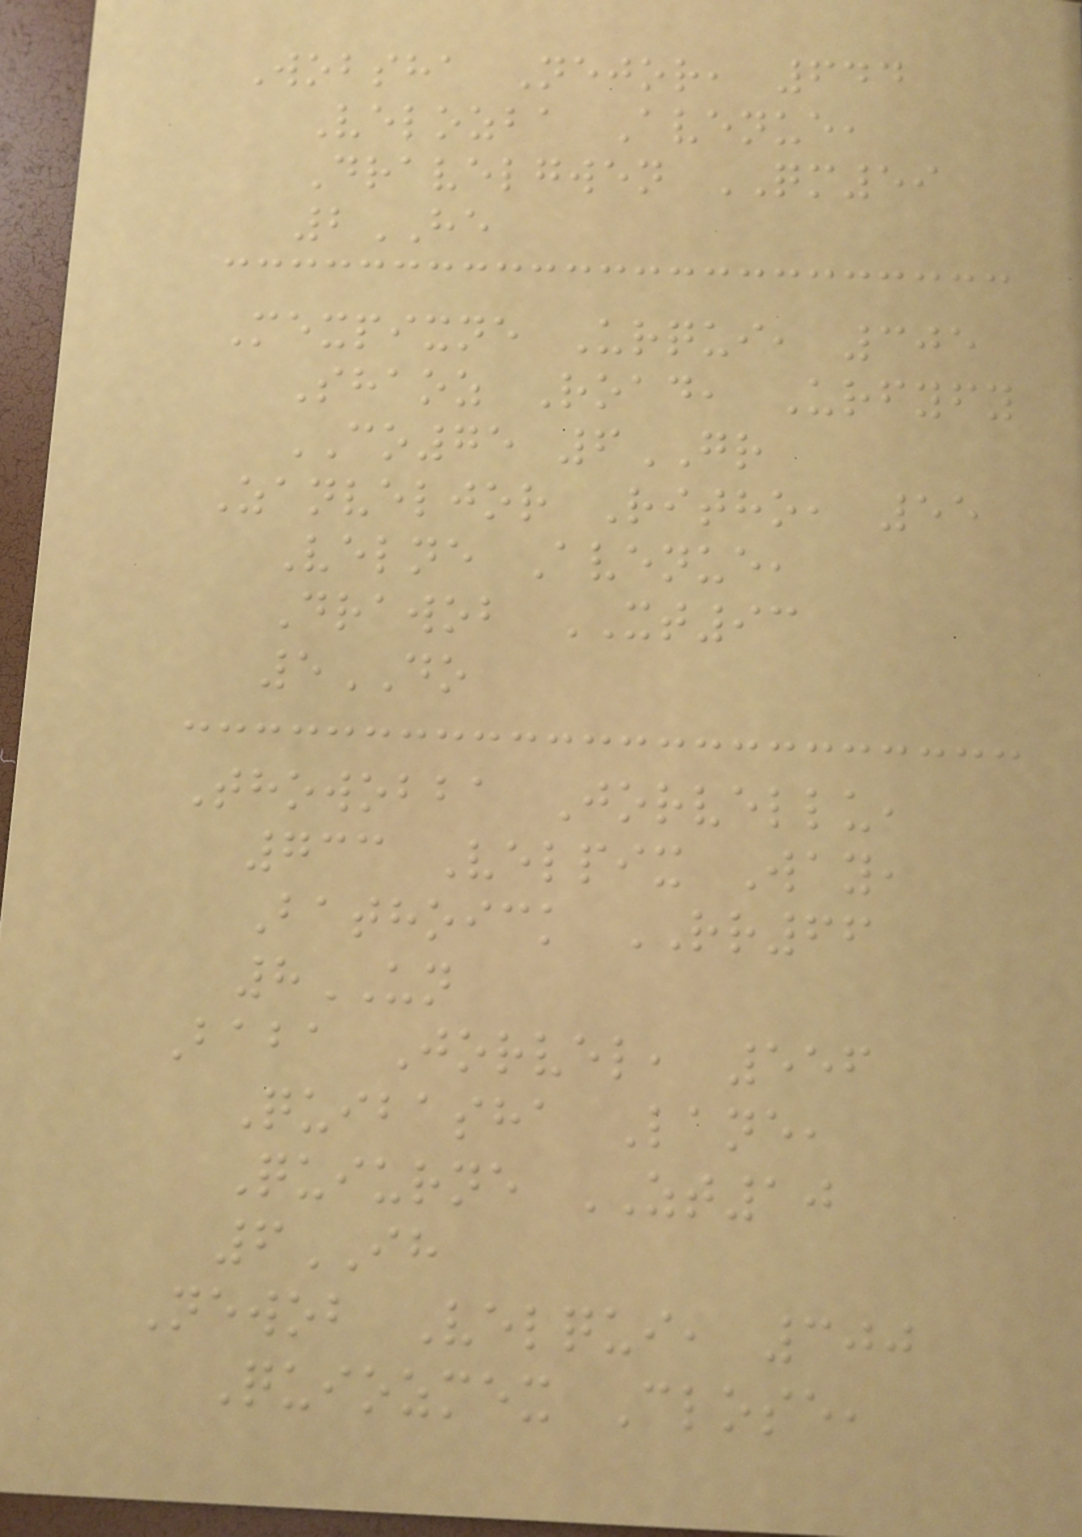Wobsha Nejor, 644
Velozba Avenue,
Dravelgwen QM59
2HE
Mexpixne Urqui, 305
Shaoz Road, Urfyfy
CO75 6GR
Zanveljor Ritho, 55
Velne Avenue,
Drawob XT93
5DO
Thowobba Jorvellu,
733 Velpix Way,
Bathoick RR66
8UN
Baba Jorvel, 556
Quibasha Lane,
Quiurne ZT10
6IH
Newob Velqui, 300
Quiozmex Close,
